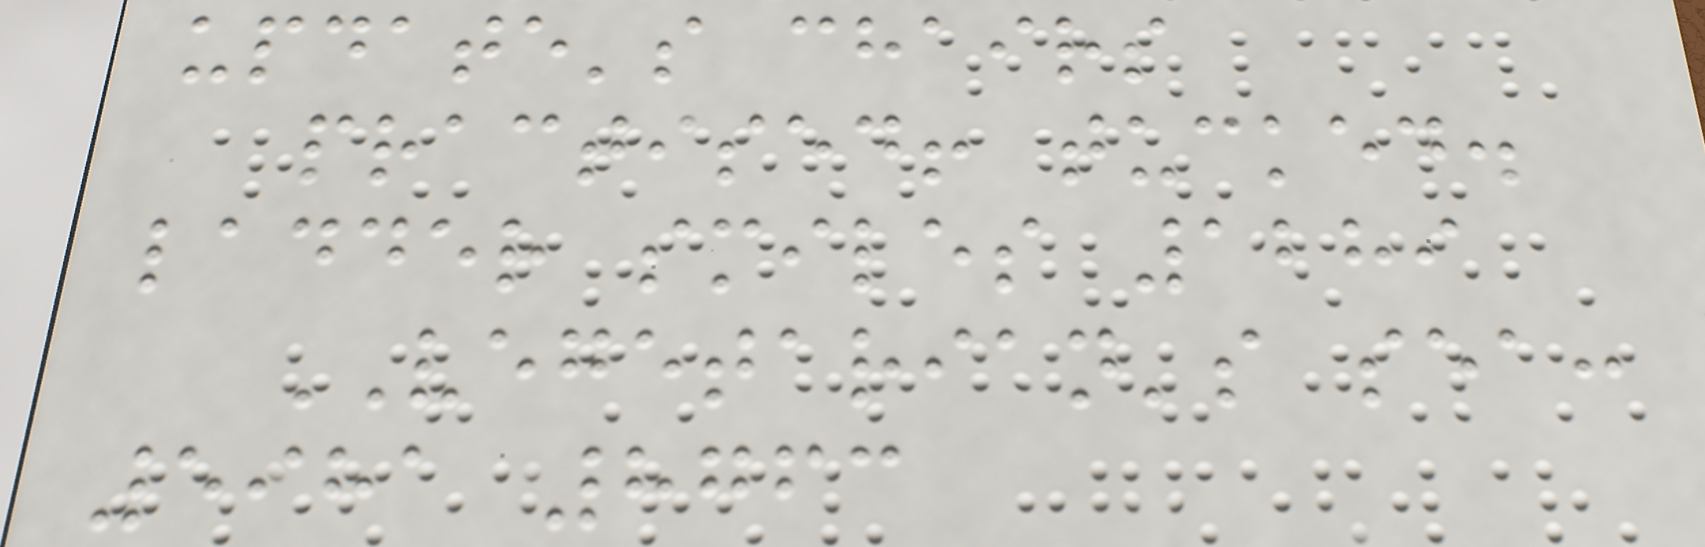update's chairs
practised! tucked.
ladder smiles 1289
VEGETARIAN's sea:
5981 8763
